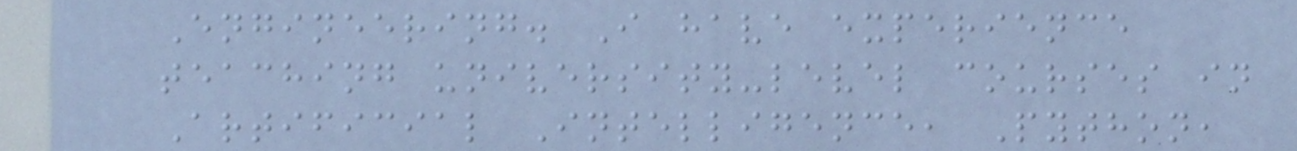Engineering. I have experience
teaching university-level courses in
Artificial Intelligence, Python,
